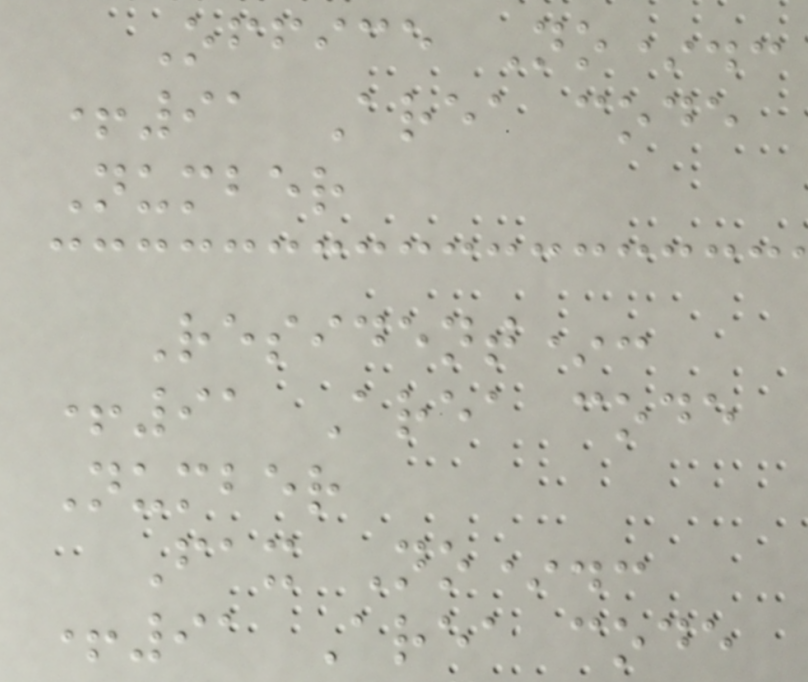Office No*.:
+91 Area code
Number
Resident*:
+91 Area code
Number
Fax No*.:
+91 Area code
